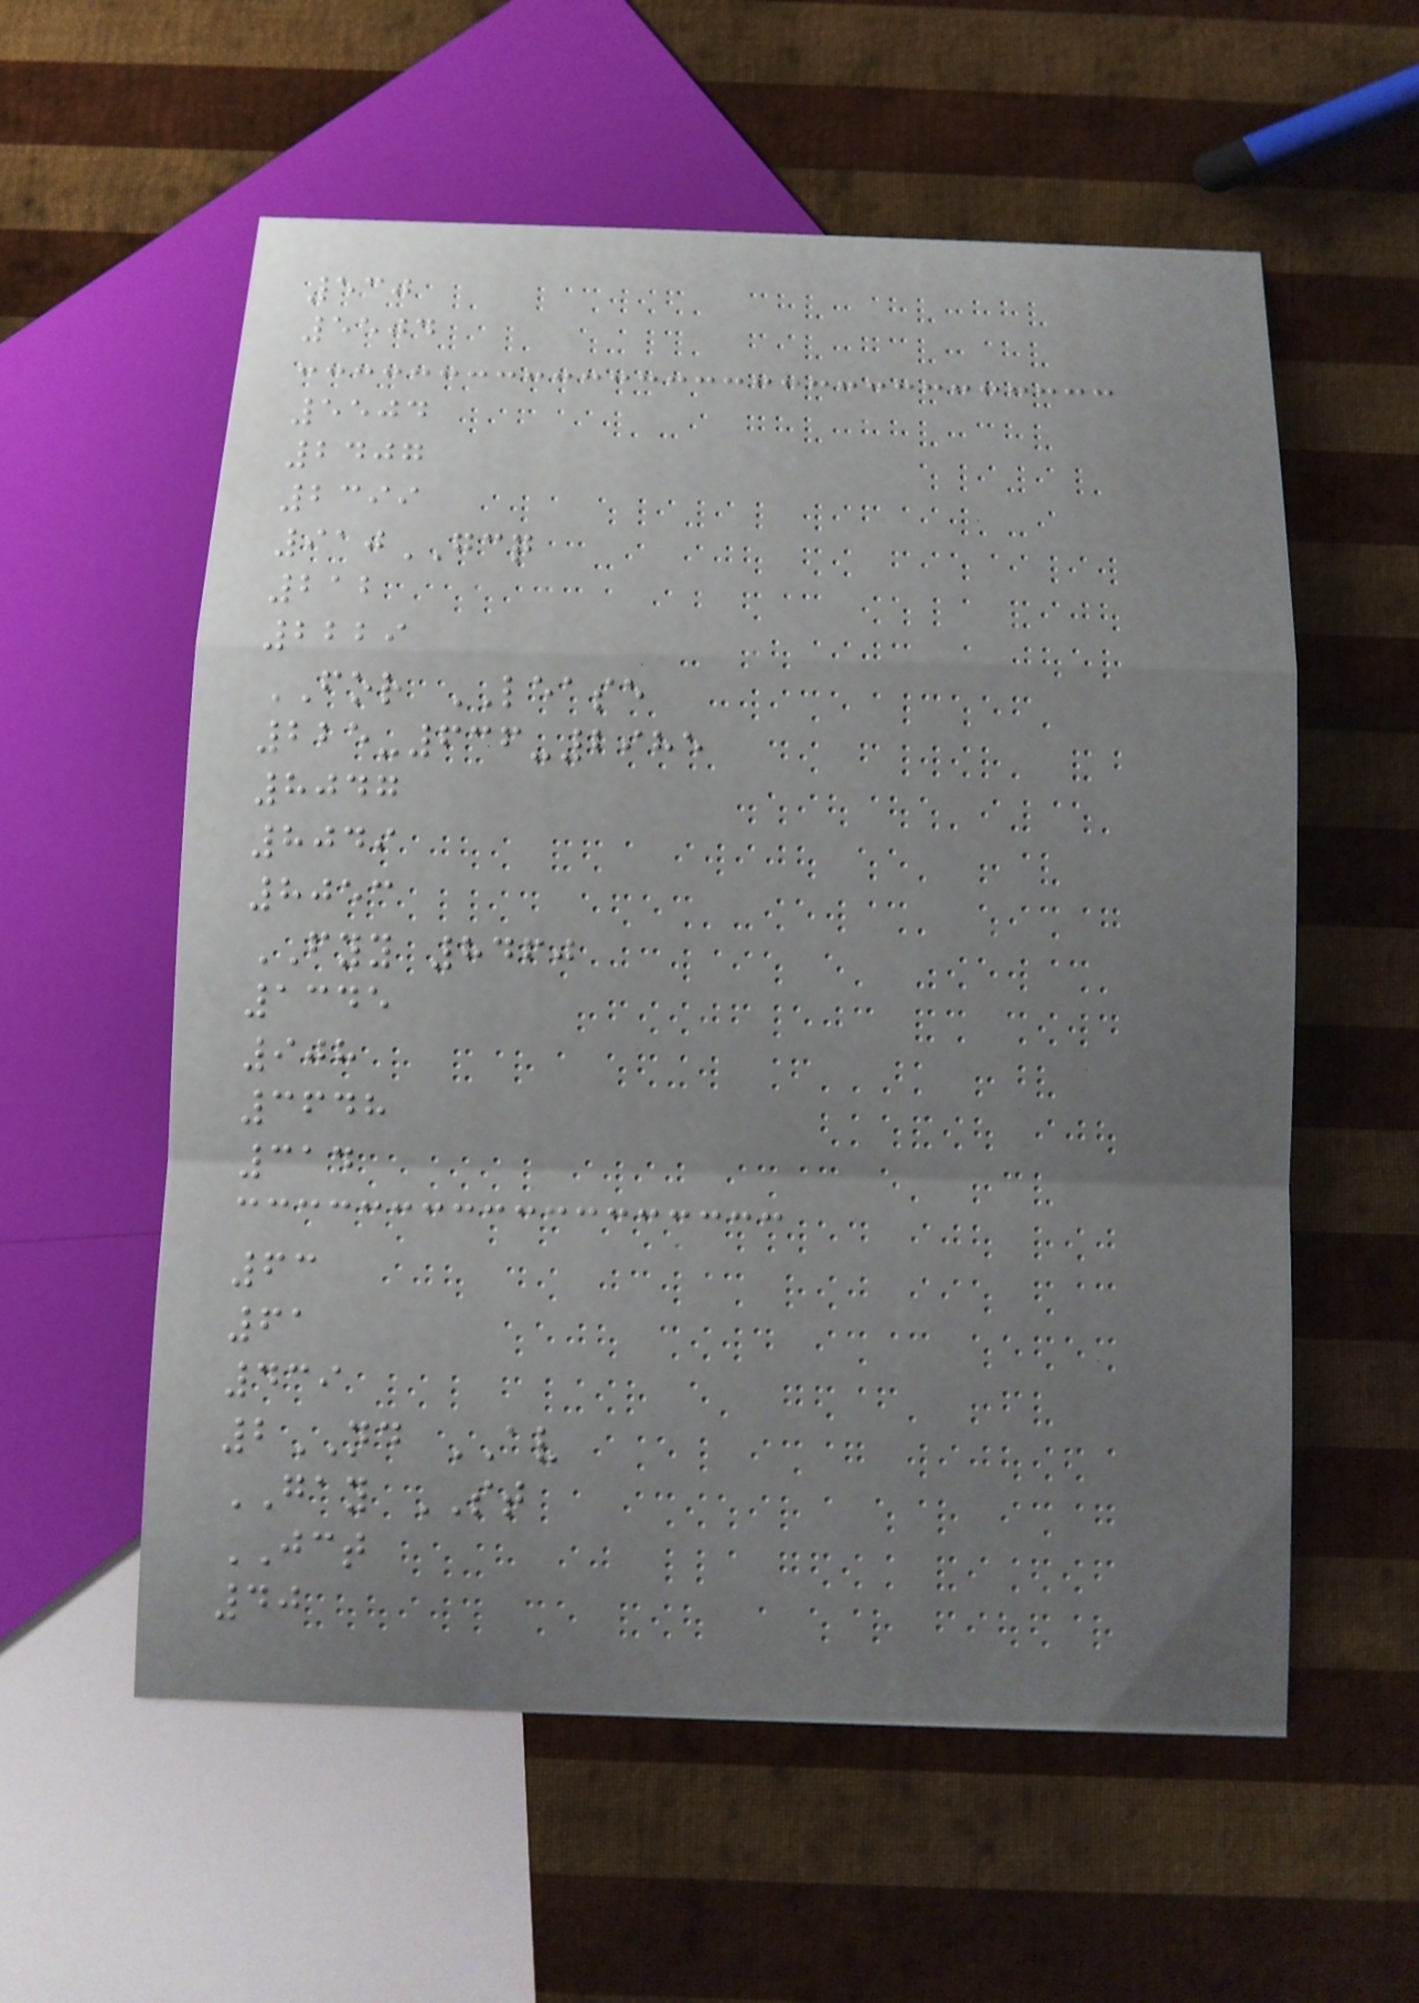530
5504
5504
2407
2399
910GCQ
212
2229
FOR LEASE
225-636-2985
8047
8049
8053
FYY 8460
1345
908
3648
314
63
61
439
2ND AV
GAY ST
JCT
40
